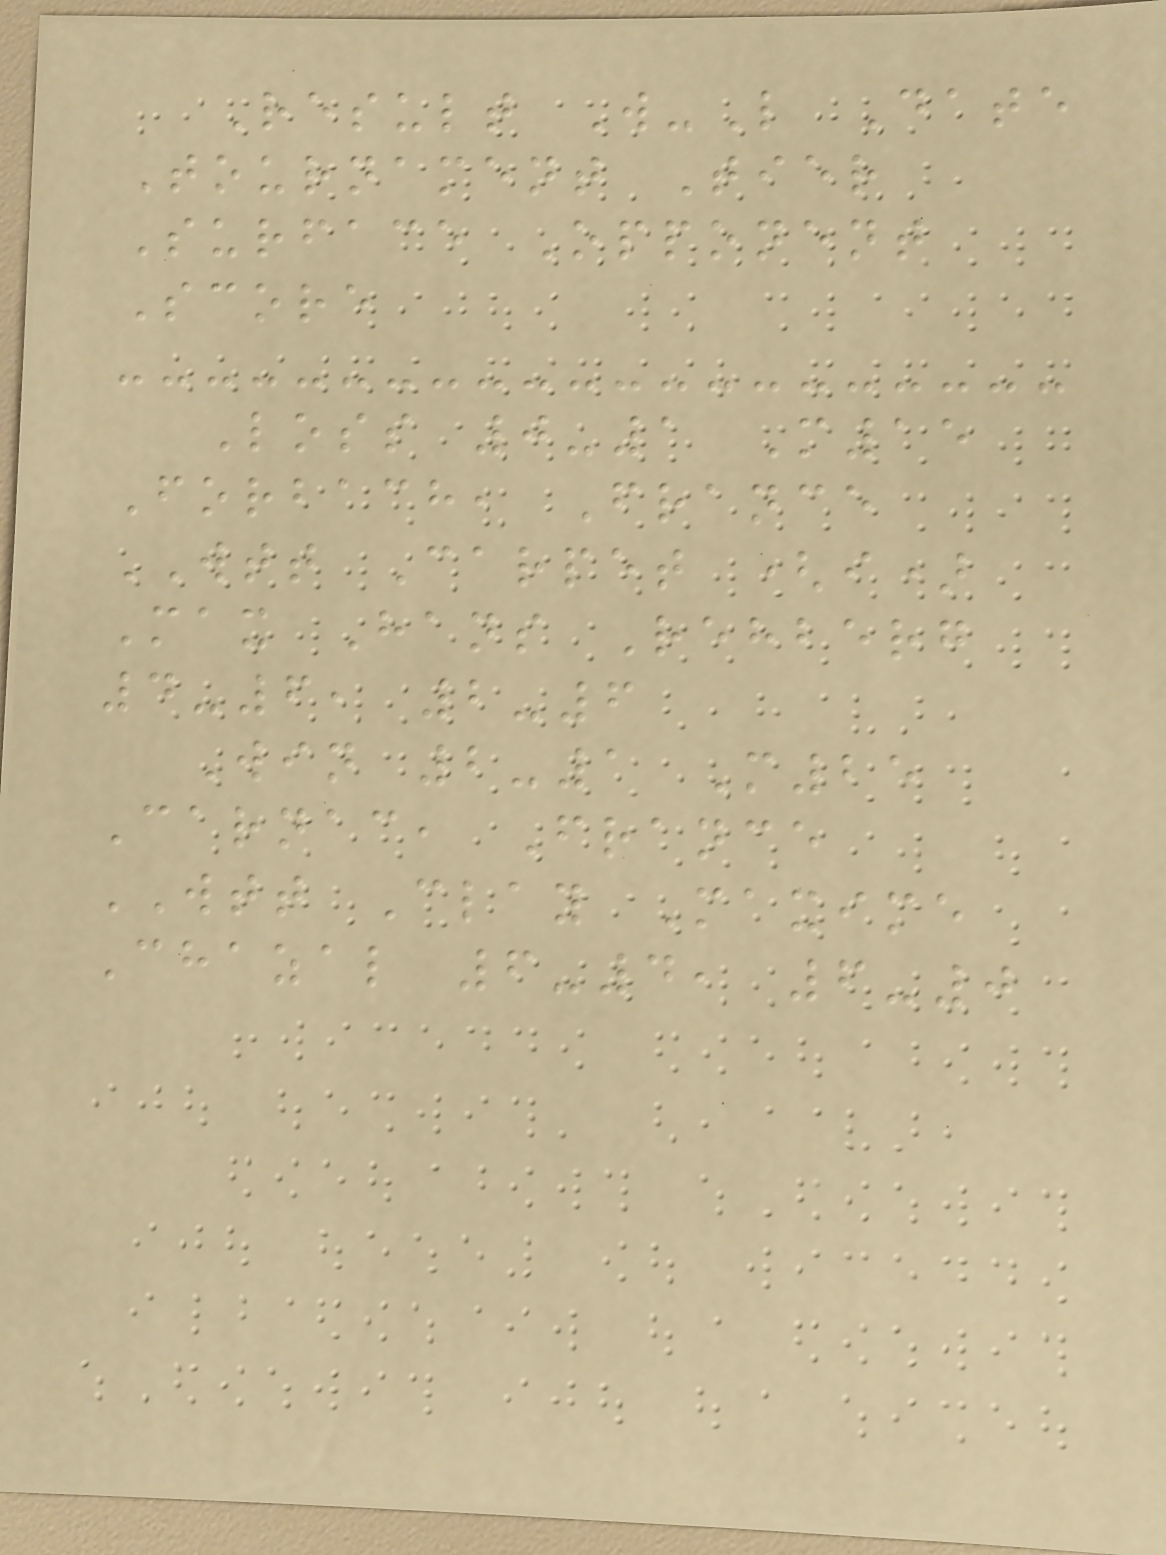Result W-L Date
Tournament Tier
Surface Opponent
Score
Loss 0-1 M15
Forbach, France
WTT Carpet (i)
Max Hans Rehberg
4-6, 2-6
Win 2-1 M25
Carnac, France
WTT Clay Maxime
Chazal 6-4, 6-0
